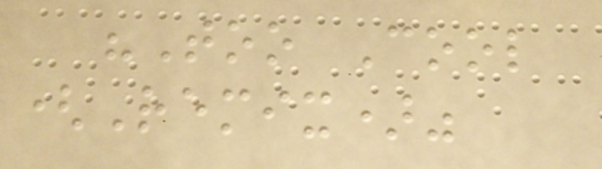"Too Cool
(Remix)"
